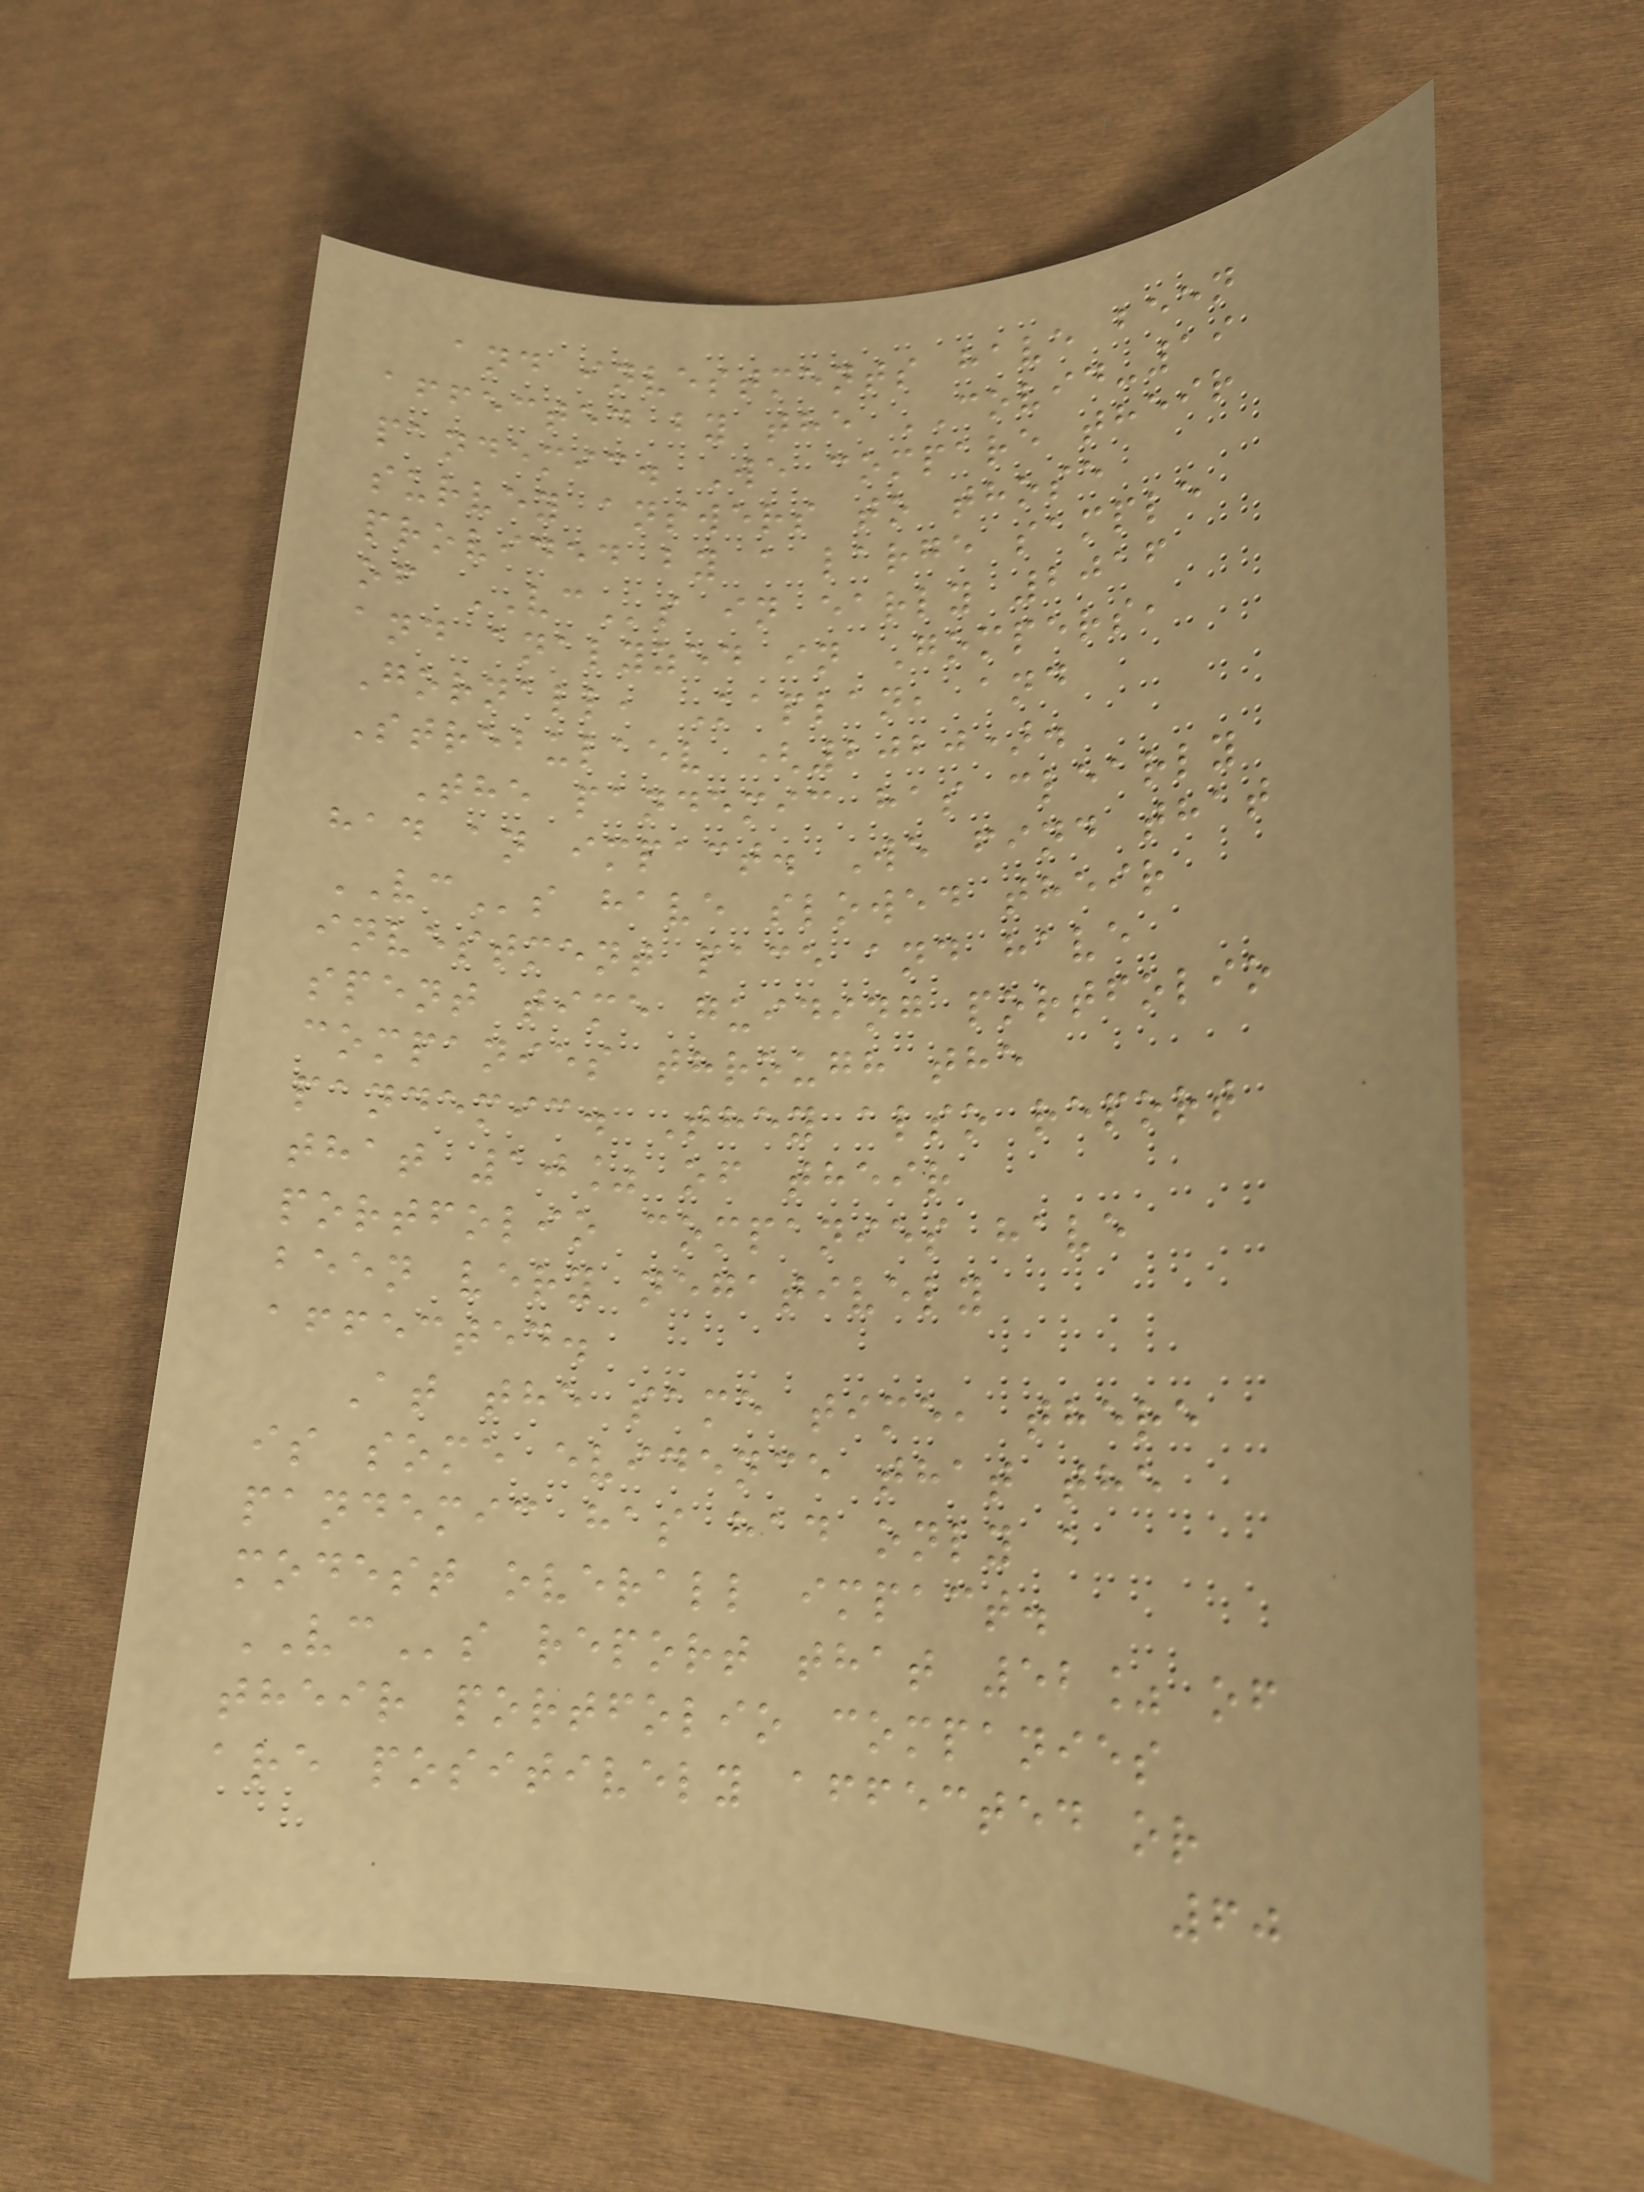and investments have been
affected by the COVID-19
pandemic. We compare their
survey answers to those
provided by a large sample
of VCs in early 2016
and analyzed in Gompers,
Gornall, Kaplan, and
Strebulaev (2020).
The pandemic has clearly
had an impact. We find that
VCs have slowed their
investment pace and have
spent time guiding portfolio
companies through the
pandemic. They also report
that 10% of their
portfolio companies have
been very negatively
affected.
At the same time, there
is some evidence that the
pandemic has had only a
modest overall impact.
VCs report that 52% of
their portfolio companies
are positively affected or
60
